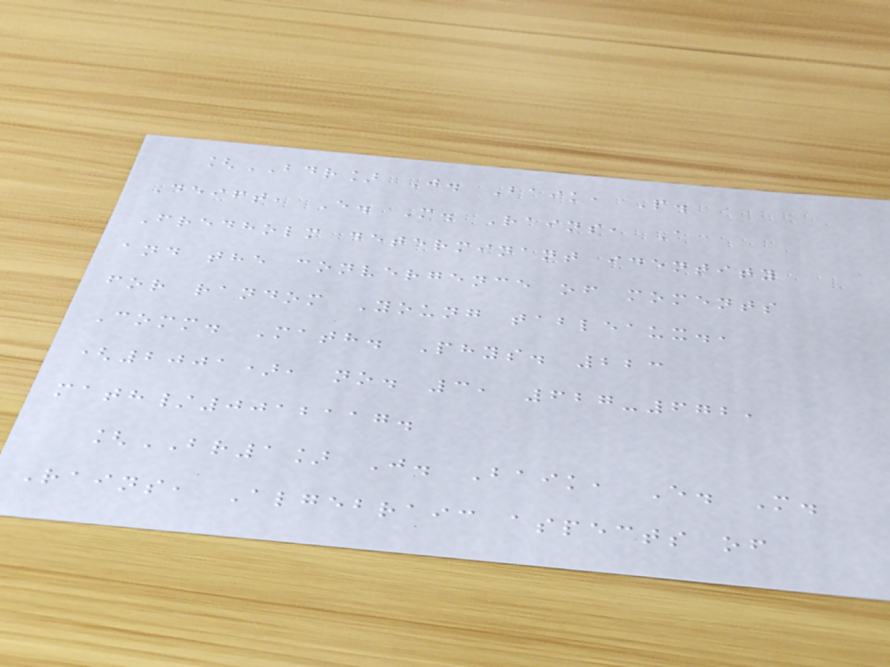[BDR] J. Baik, P.
Deift, E. M. Rains, A
Fredholm determinant identity
and the convergence of moments
for random Young tableaux.,
Comm. Math. Phys. 223
(2001), no. 3, 627-672,
math/0012117.
[BR1] J. Baik, E. M.
Rains, Algebraic aspects of
